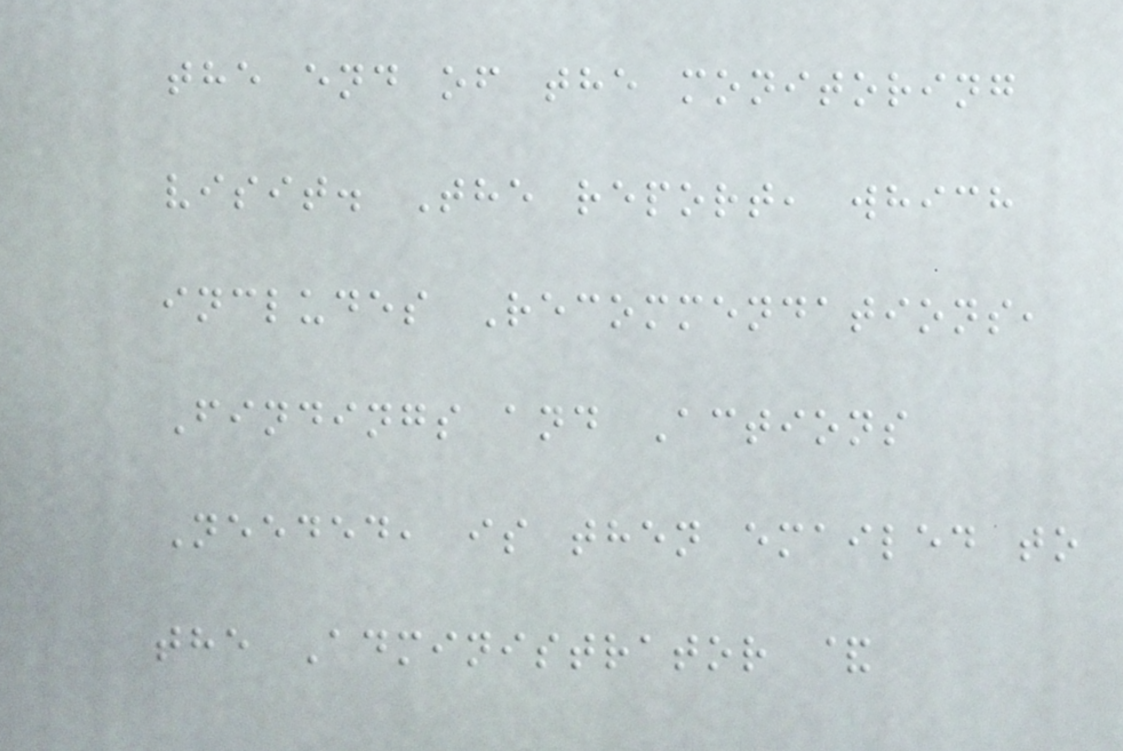the end of the monitoring
visit. The report, which
includes Recommendations,
Findings and Actions
Needed, is then emailed to
the Administrator &
